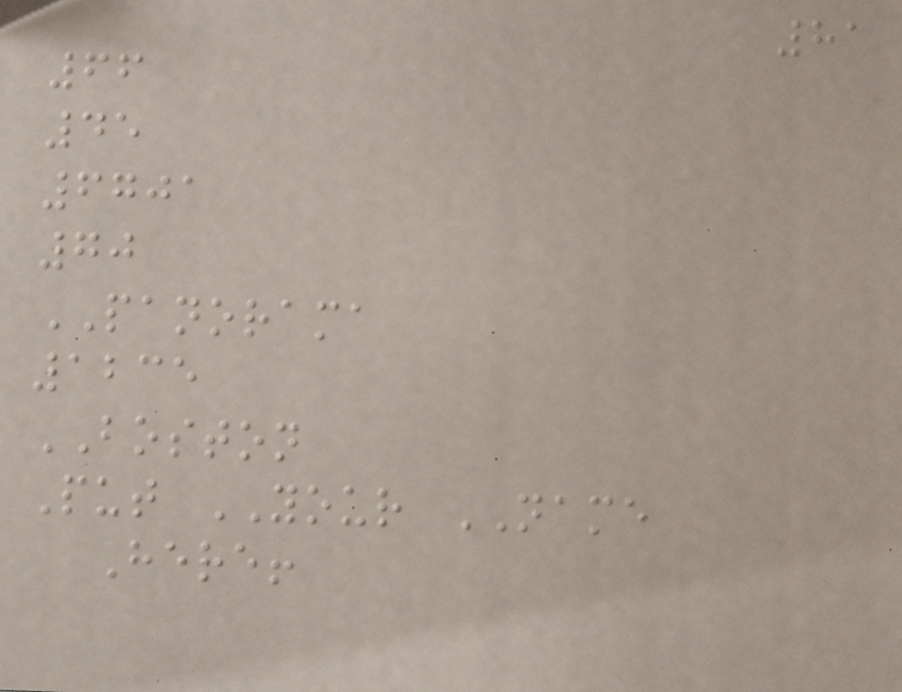81
66
45
6701
70
PANORAMA
1235
BOSTON
Put YOUR NAME
Here!
